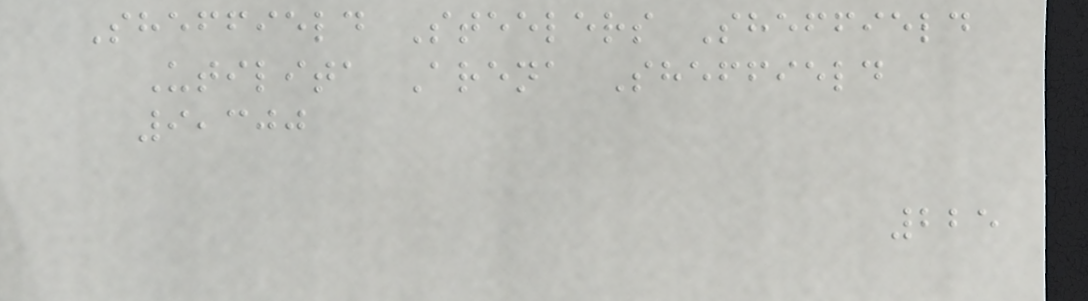Sheffield Steelers Sheffield
Utilita Arena Sheffield
9,300
225
